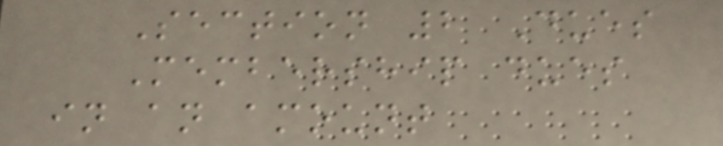Section 2 Dues
Membership dues
in an amount
